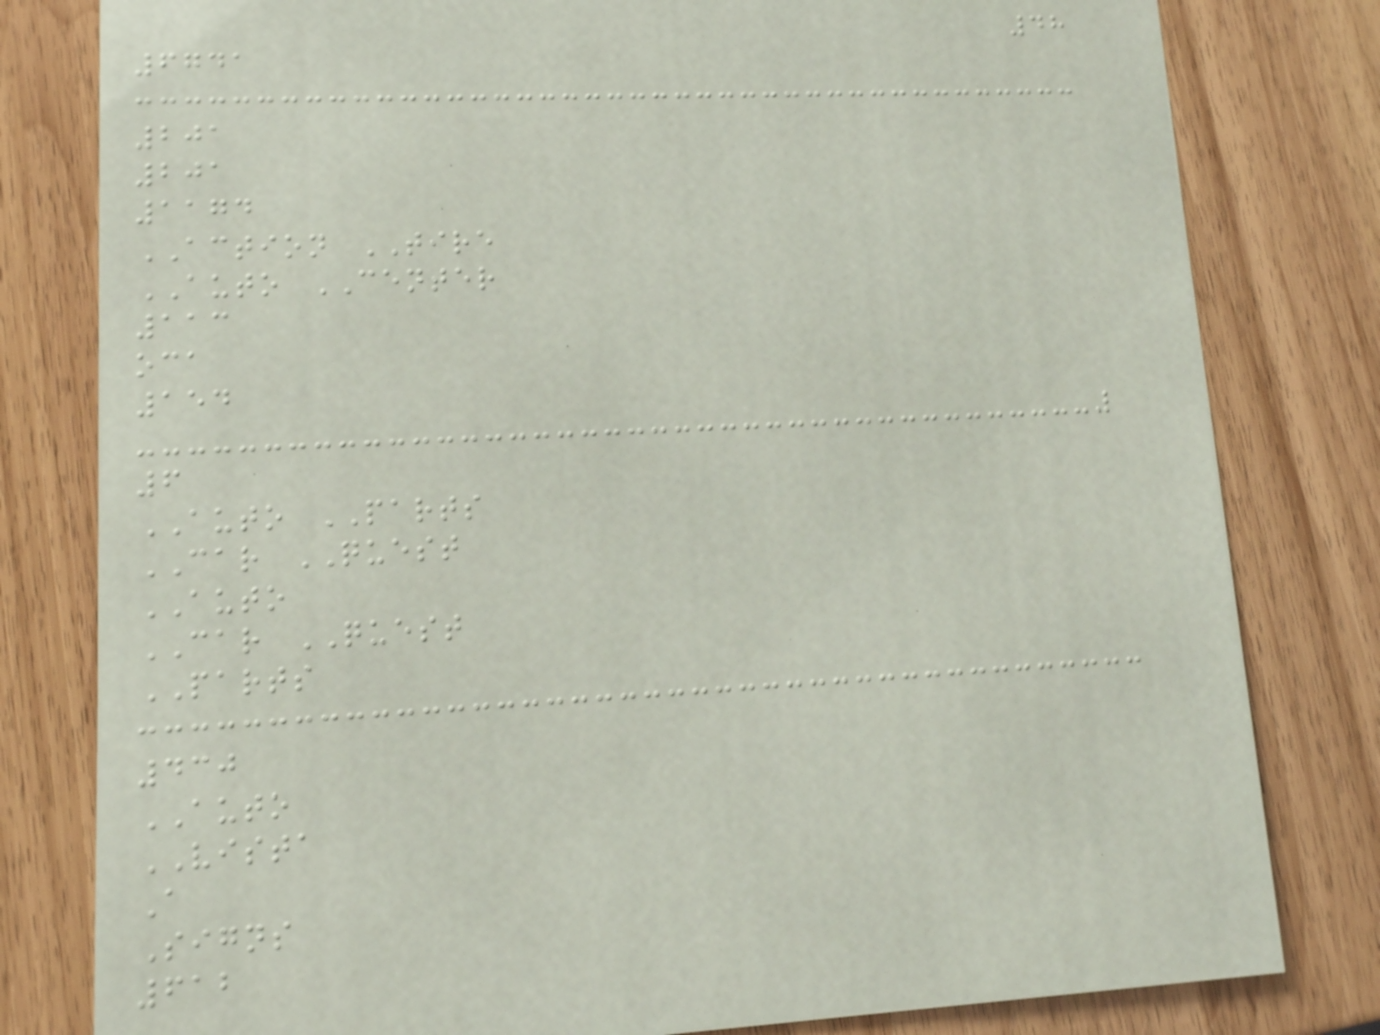48
6741
201
201
1174
ACTION TIRE
AUTO CENTER
113
oca
154
6
AUTO PARTS
CAR QUEST
AUTO
CAR QUEST
PARTS
430
AUTO
VISTA
A
Signs
612
